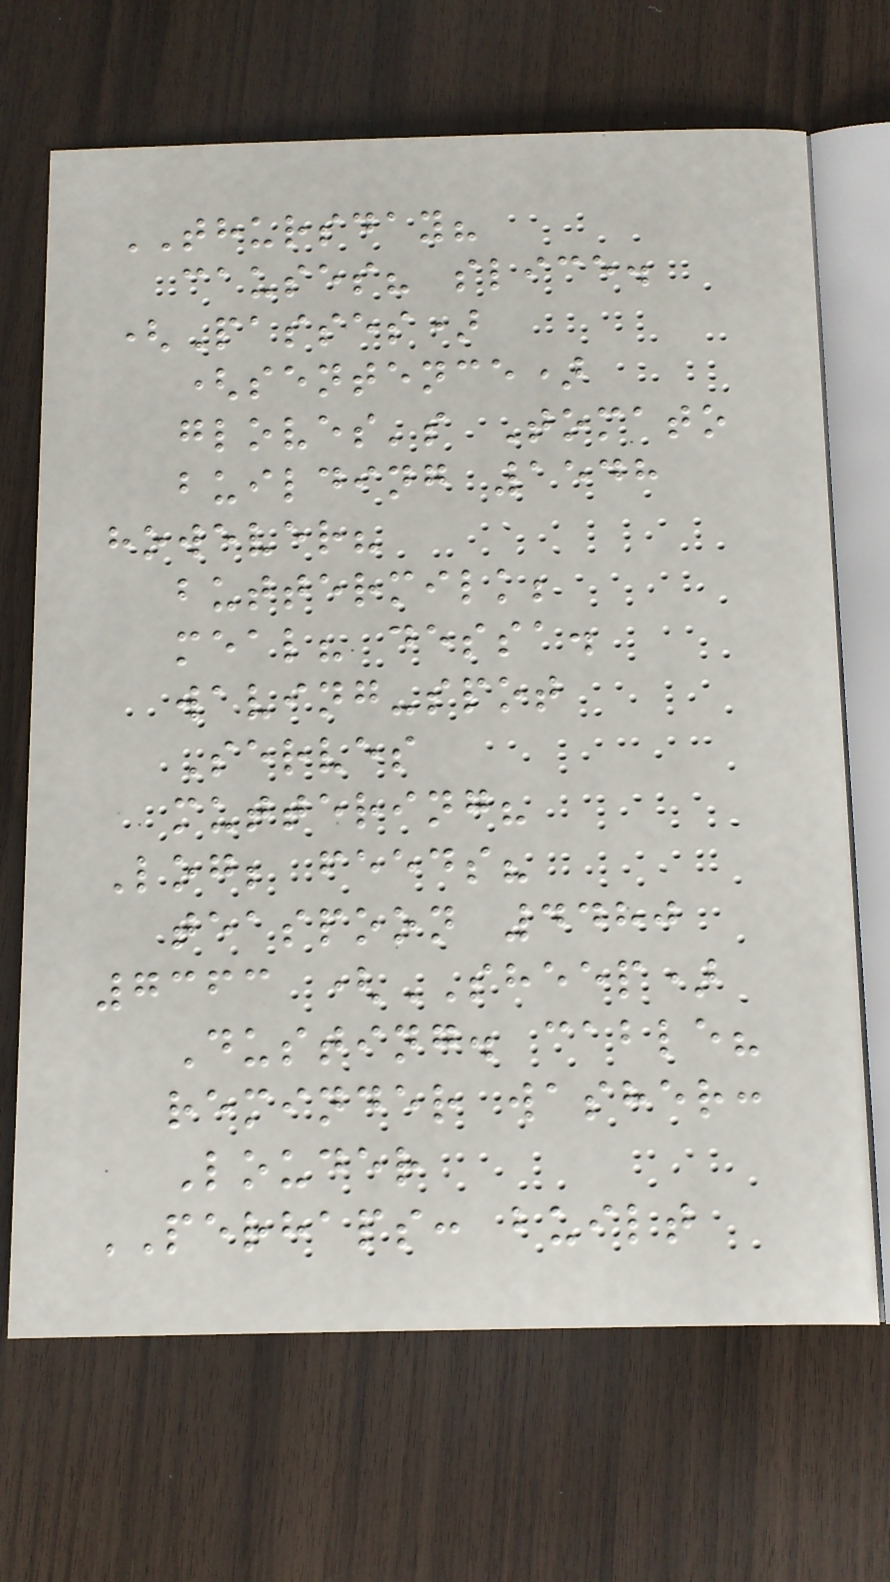THURSDAY?
causes? slice.
(Passes)
(sentence)
gloves's Tomato
building 1548
however?
buttermilk;
meal? dessa.
waving-spot
Serves
muttering?
Log; feeds?
teaspoon 4480
7363 (SHEEP)
Dusting. cable?
reminder washer:
Louder
PERHAPS: built
